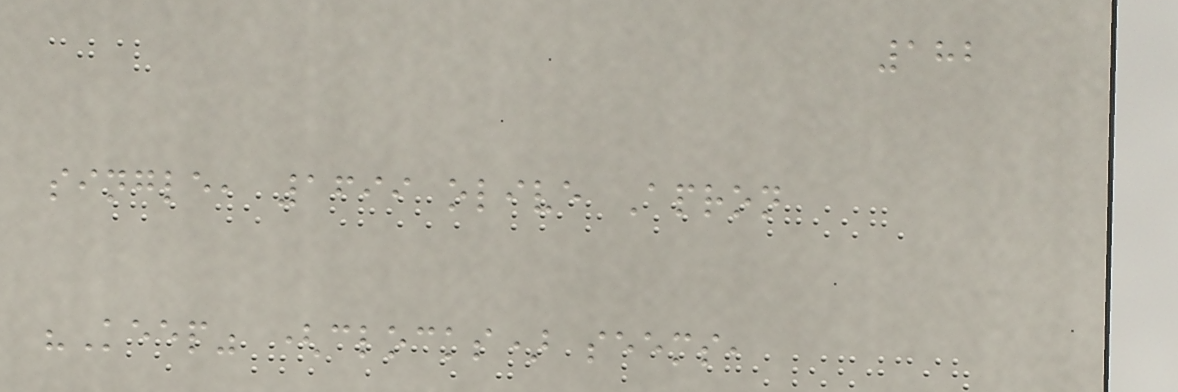182
single, 1699 olive Apron
"Keep" (clocks) seems,
